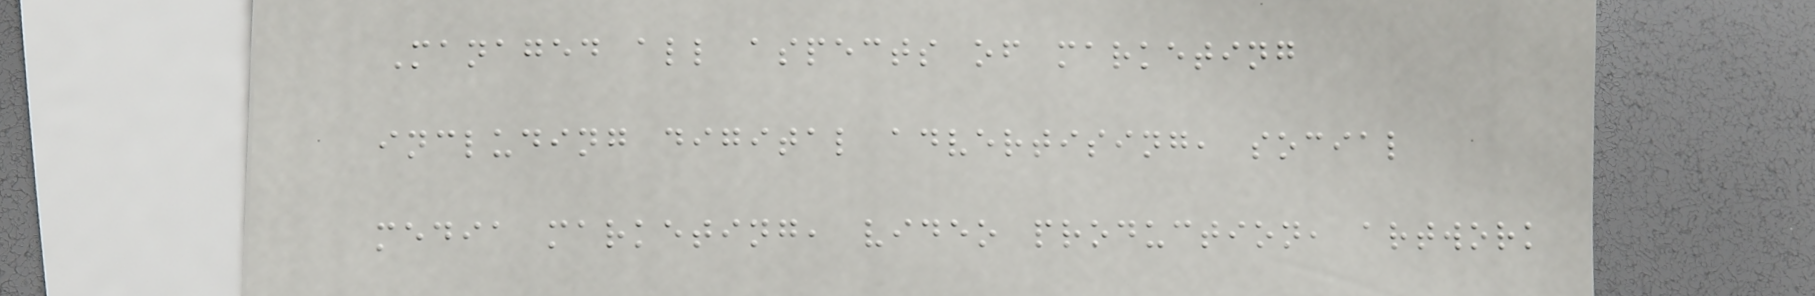Managed all aspects of marketing
including digital advertising, social
media marketing, video production, artwork
